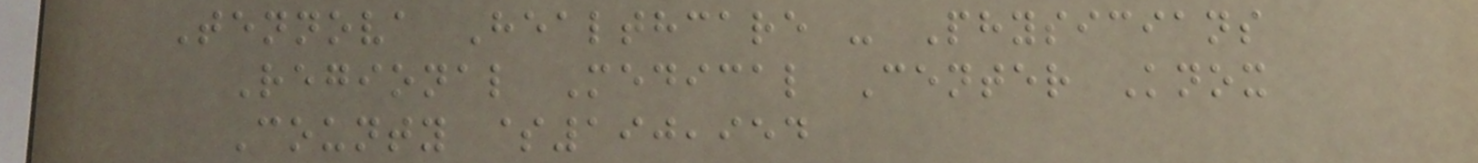Tennova Healthcare - Physicians
Regional Medical Center Knox
County $190,954
